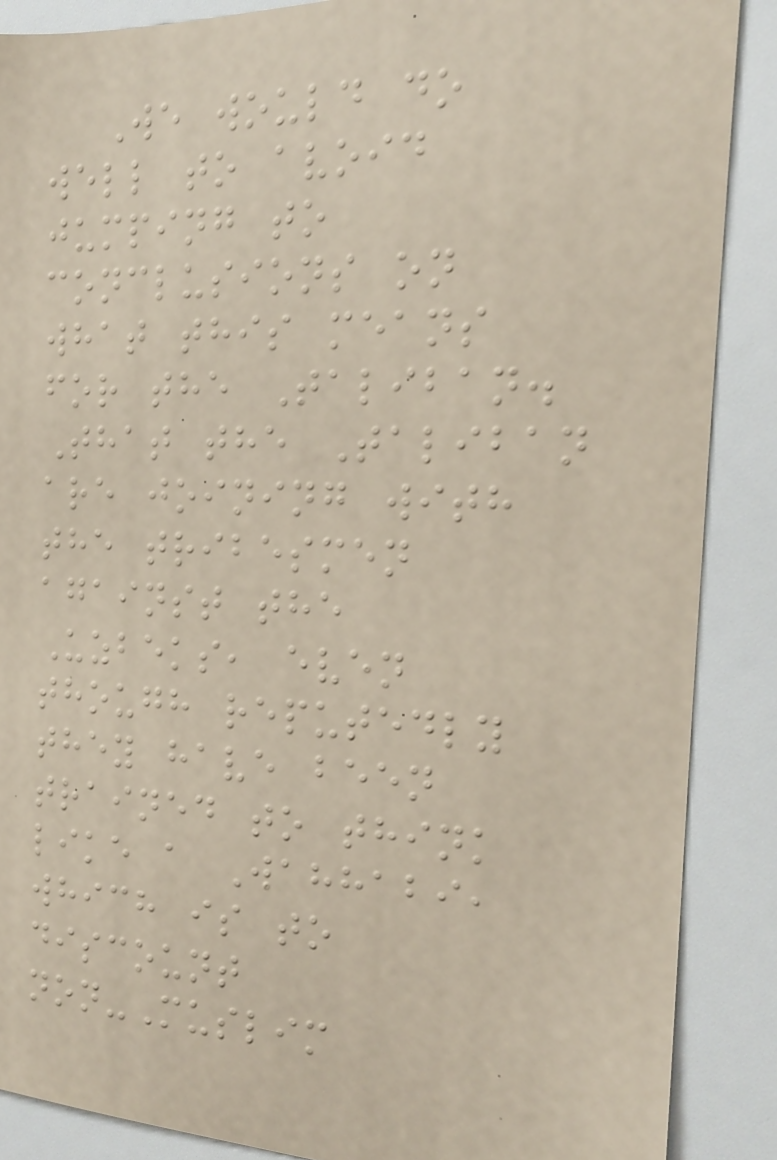We would do
well to avoid
jumping to
conclusions on
what this means
for the Taliban.
That the Taliban
are joining with
the tribesmen
against the
Uzbeks, even
though reputedly
they have been
trained to think
like a Wahhabi,
which is to
discount
non-Muslim
